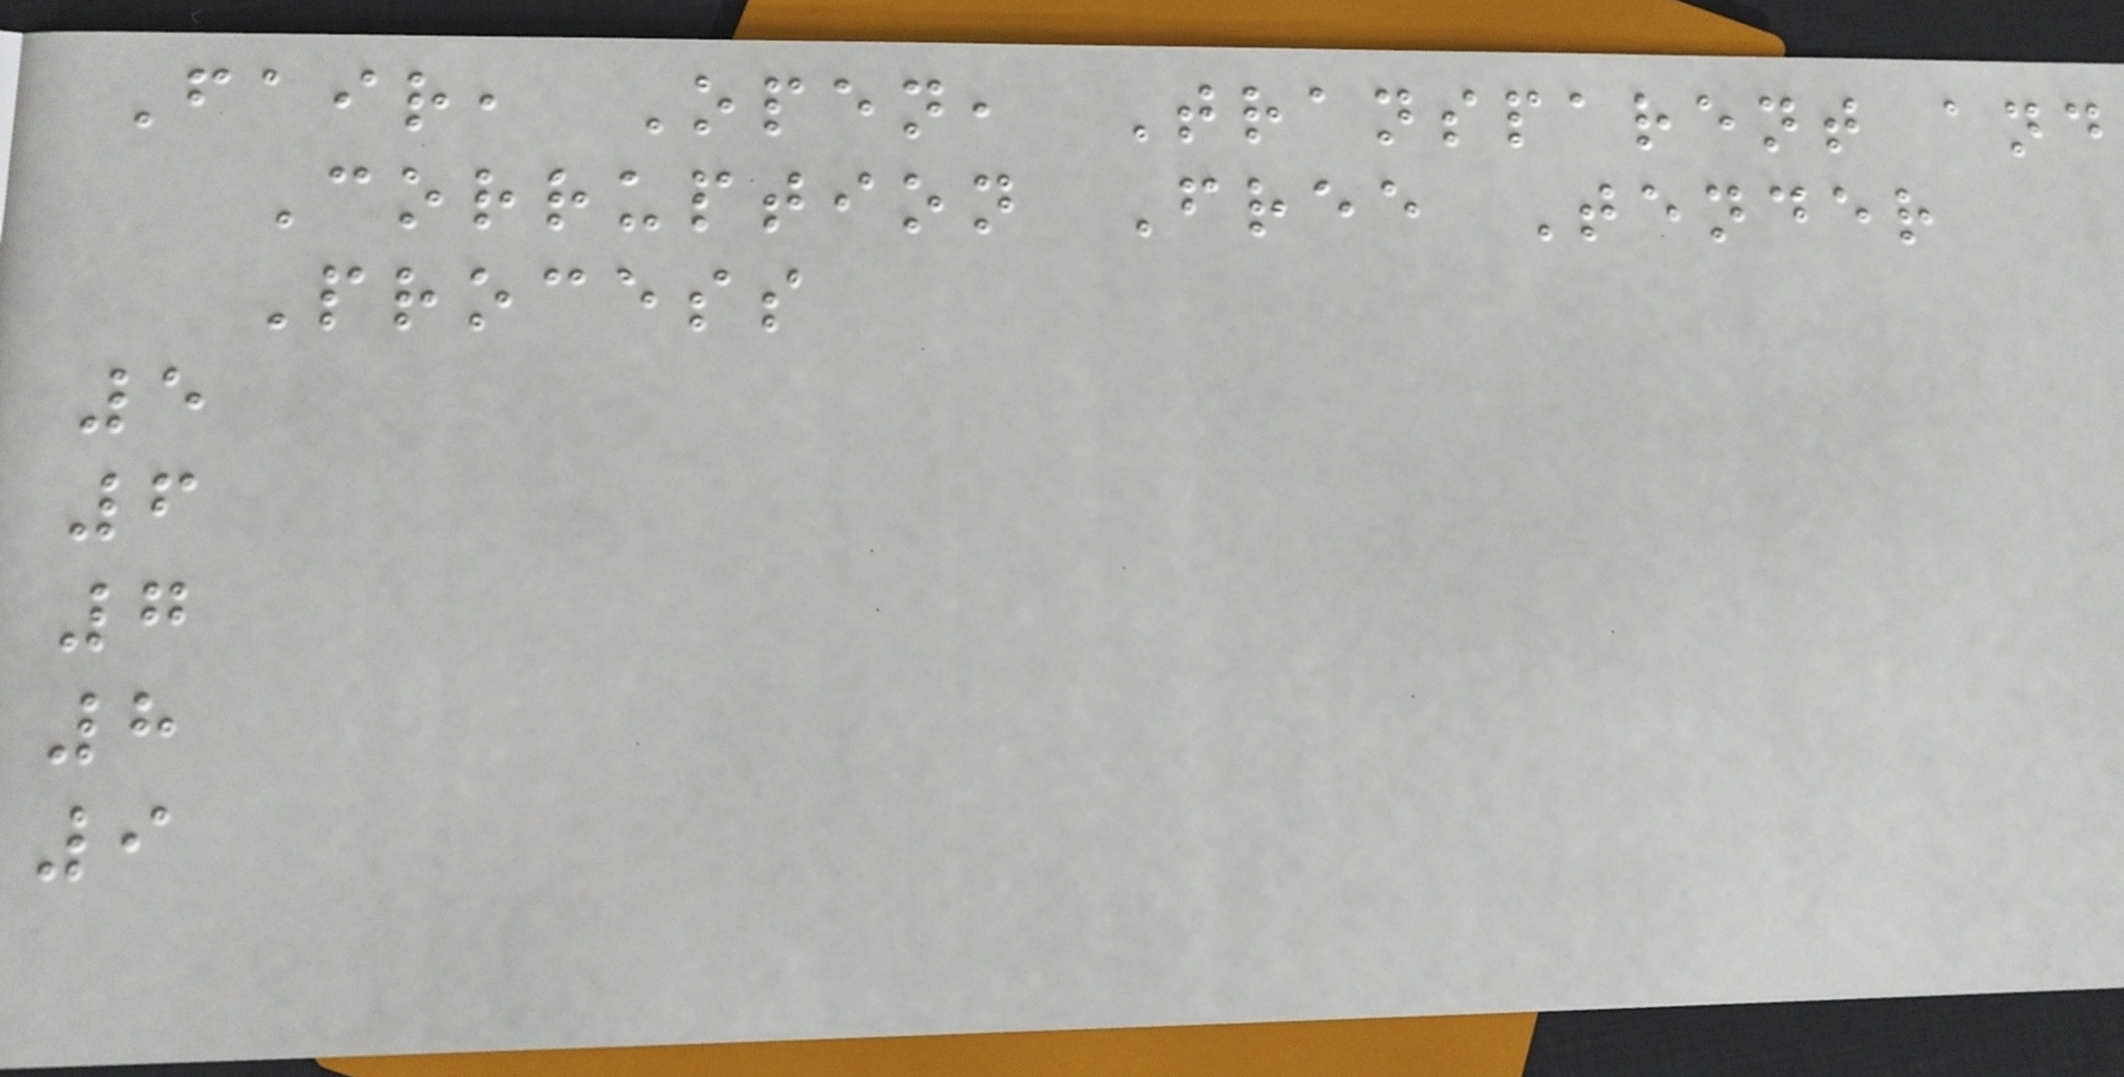Fair, Open, Transparent and
Corruption Free Tender
Process
5
6
7
8
9
